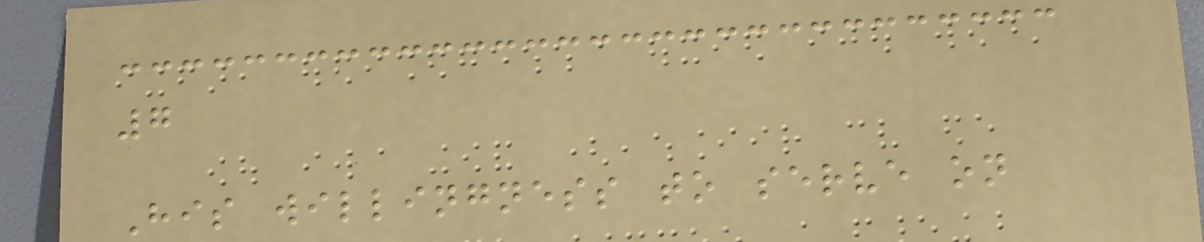7
His willingness to serve on
